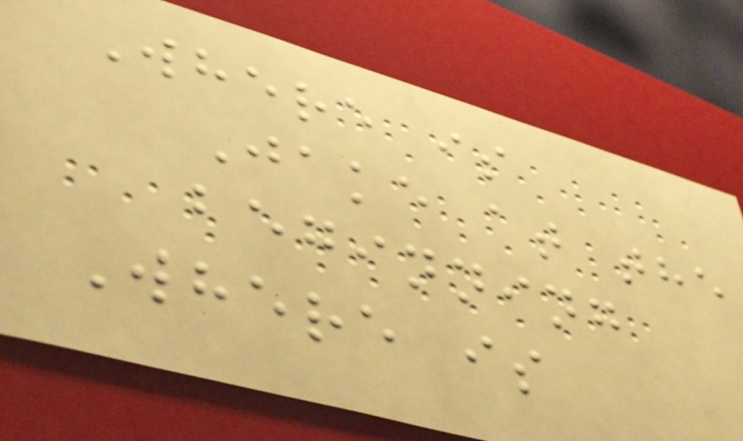Where is
Jake at the
beginning
Where is
